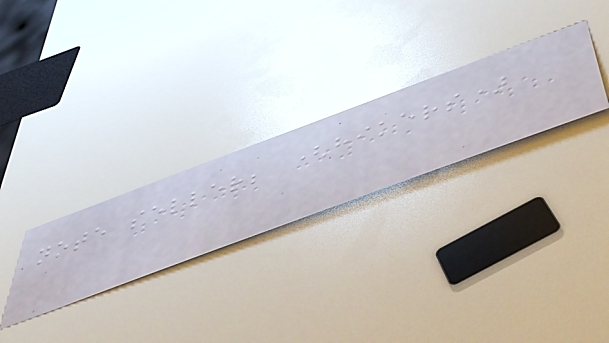note seller; (hikers)
